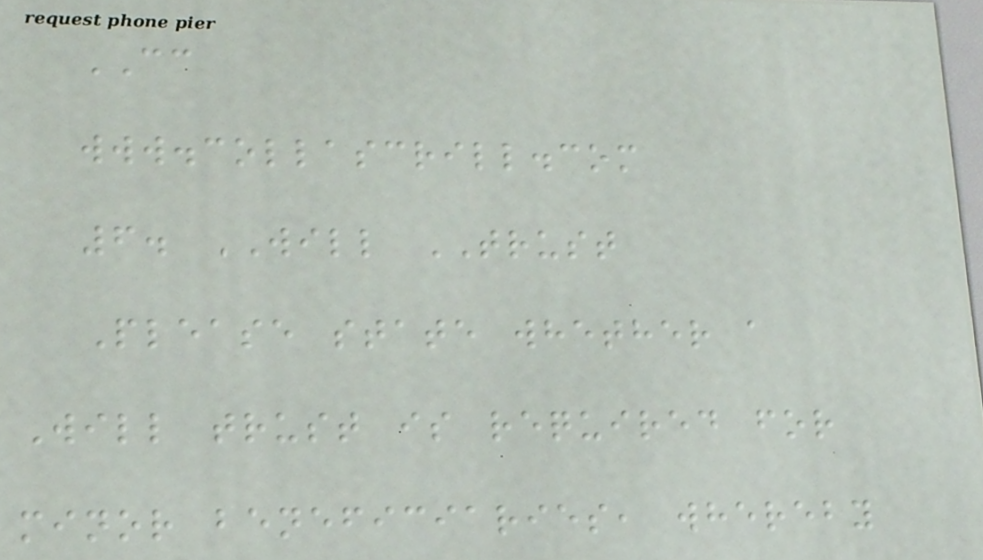CC
www.collascrill.com
6. WILL TRUST
Please state whether a
Will trust is required for
minor beneficiaries, whereby
